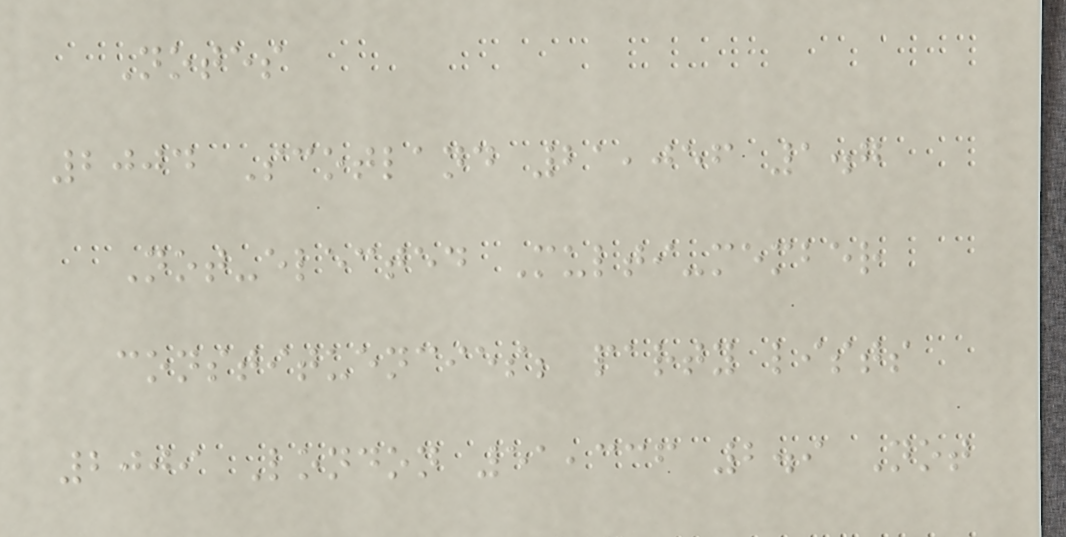Notes
2004 Scotland 21,056 1.7
Not-elected Multi-member
constituencies; party lists
2009 London 51,336 2.9 Not
